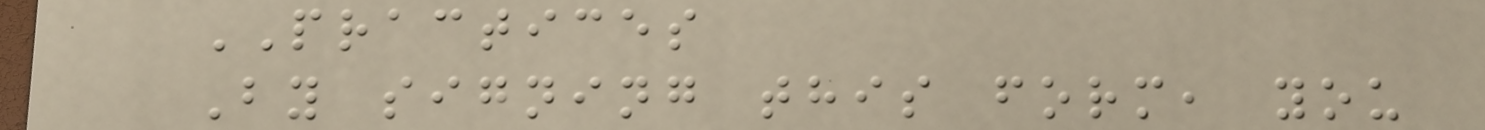PRACTICES
By signing this form, you
